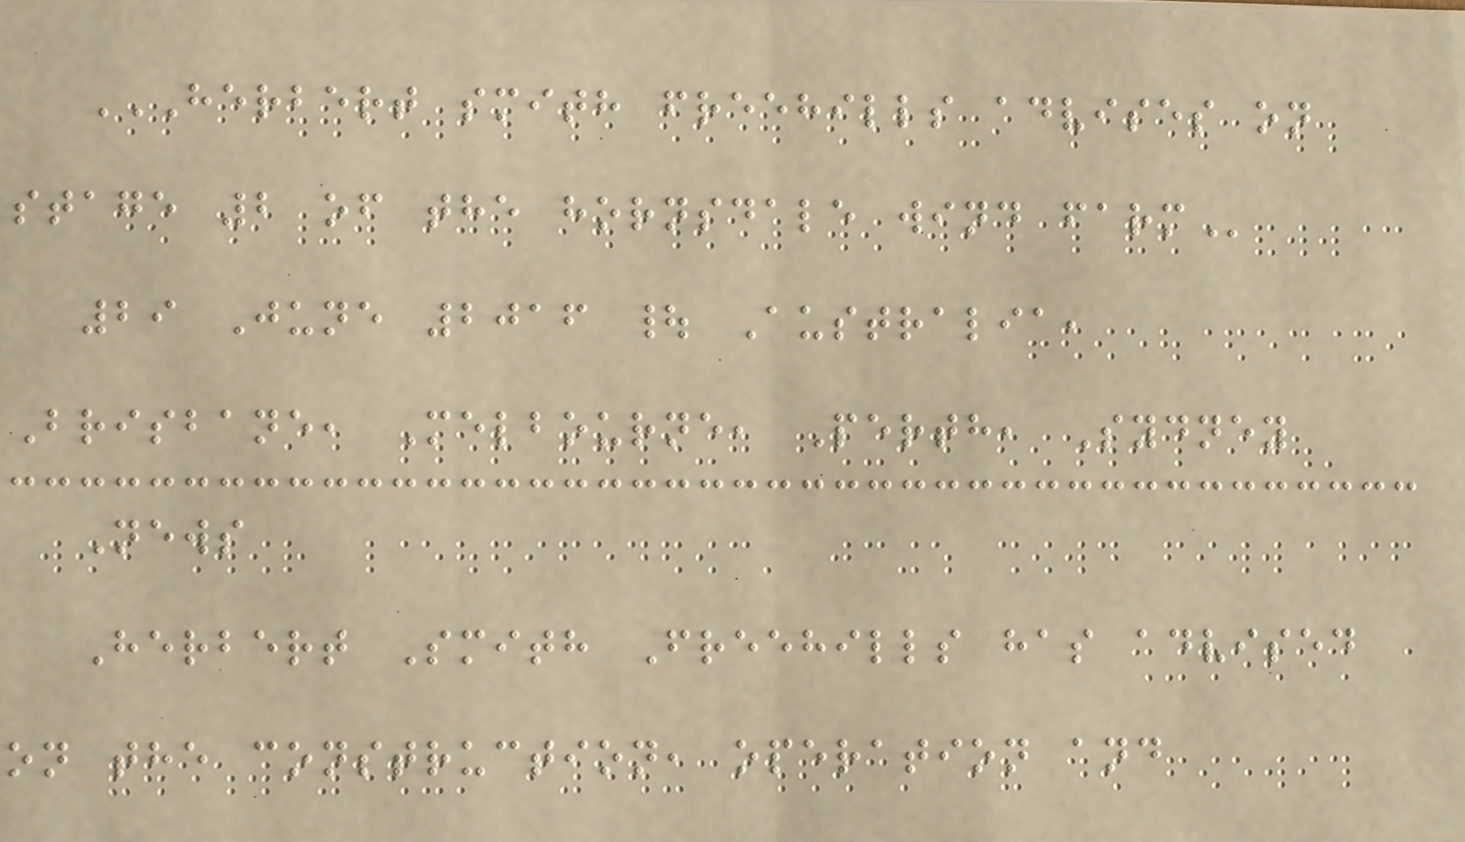HERBERT SMITH FREEHILLS ADVISES ON
STAGE 2 OF THE HORNSDALE WIND FARM
29 June 2016 | Australia,
Brisbane, Melbourne, Perth, Sydney
News
Herbert Smith Freehills has advised
on the construction, operation and
